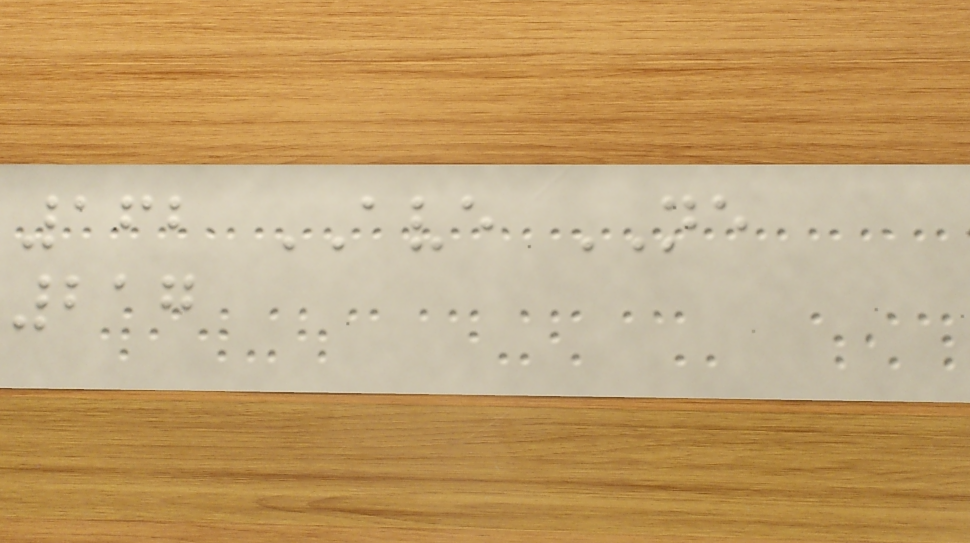162 AVE NE
217
